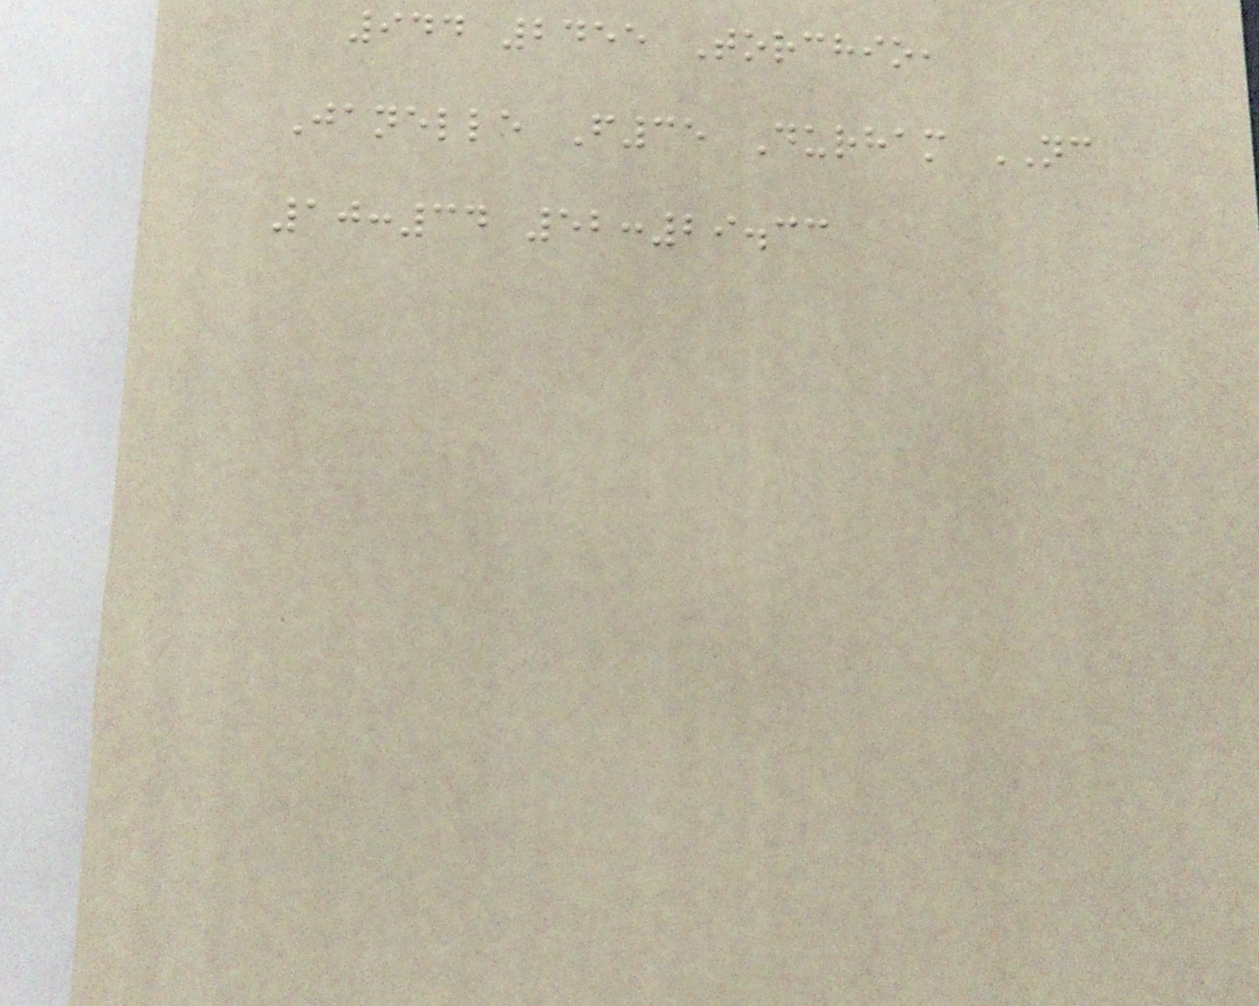944 2455 Torchio,
Janelle F35 Durham NC
10:34 52:29.33
